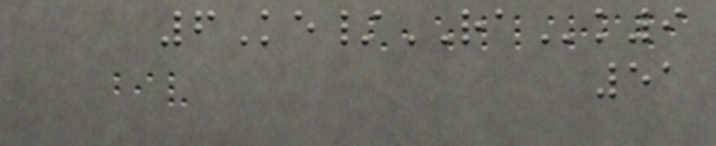6Ke/RAk9
51
